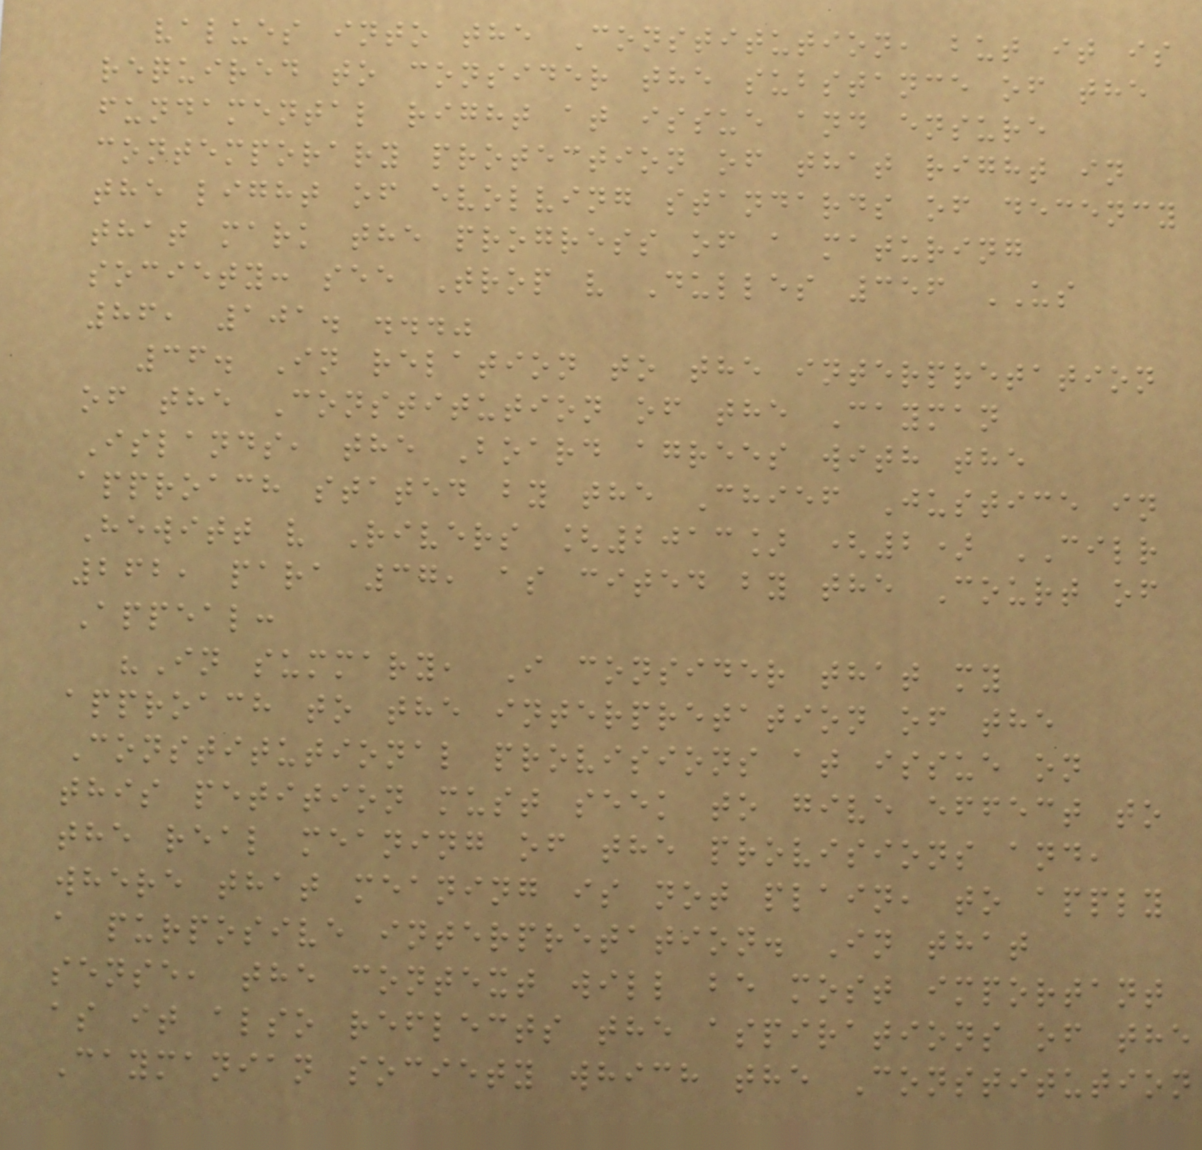values into the Constitution, but it is
required to consider the substance of the
fundamental right at issue and ensure
contemporary protection of that right in
the light of evolving standards of decency
that mark the progress of a maturing
society: see Trop v Dulles 356 US
86, 101. ..."
36. In relation to the interpretation
of the Constitution of the Cayman
Islands, the Board agrees with the
approach stated by the Chief Justice in
Hewitt v Rivers [2013] (2) CILR
262, para 37, as cited by the Court of
Appeal:
"In summary, I consider that my
approach to the interpretation of the
Constitutional provisions at issue on
this petition must seek to give effect to
the real meaning of the provisions and,
where that meaning is not plain, to apply
a purposive interpretation. In that
sense, the context will be most important
as it also reflects the aspirations of the
Caymanian society which the Constitution
